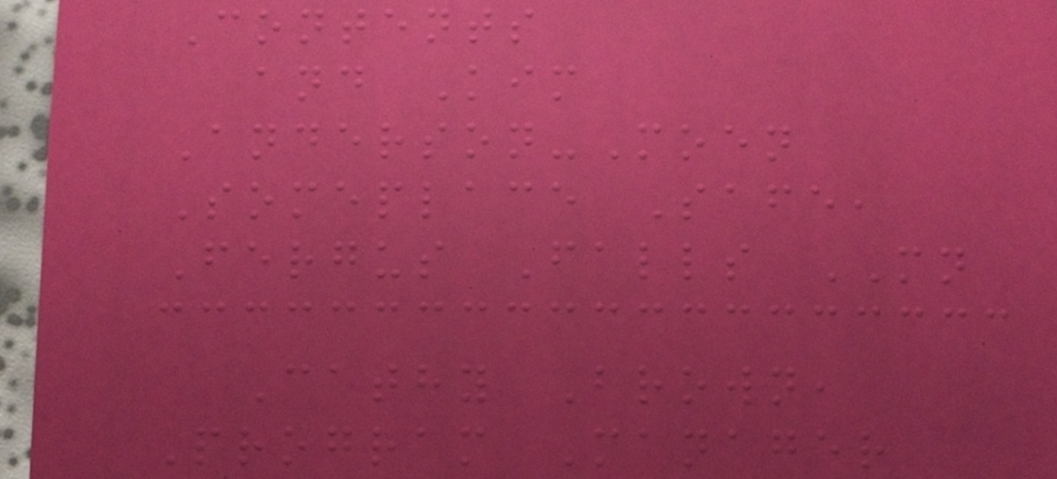Contents
and Kim
Anderson-Moen
Someplace Safe,
Fergus Falls MN
Cathy Brown,
Program Manager
